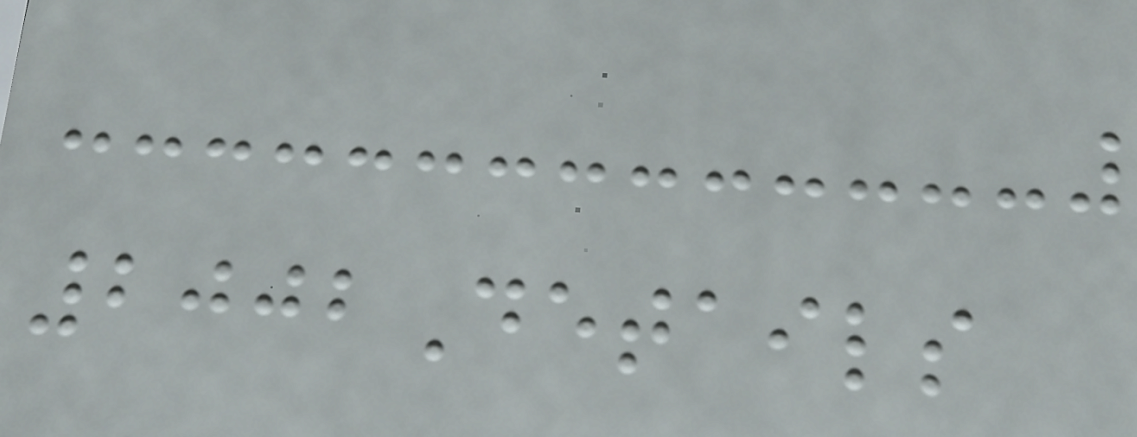2002Details
